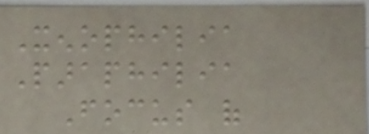Xenophilia
Paraphilia
Focus of
